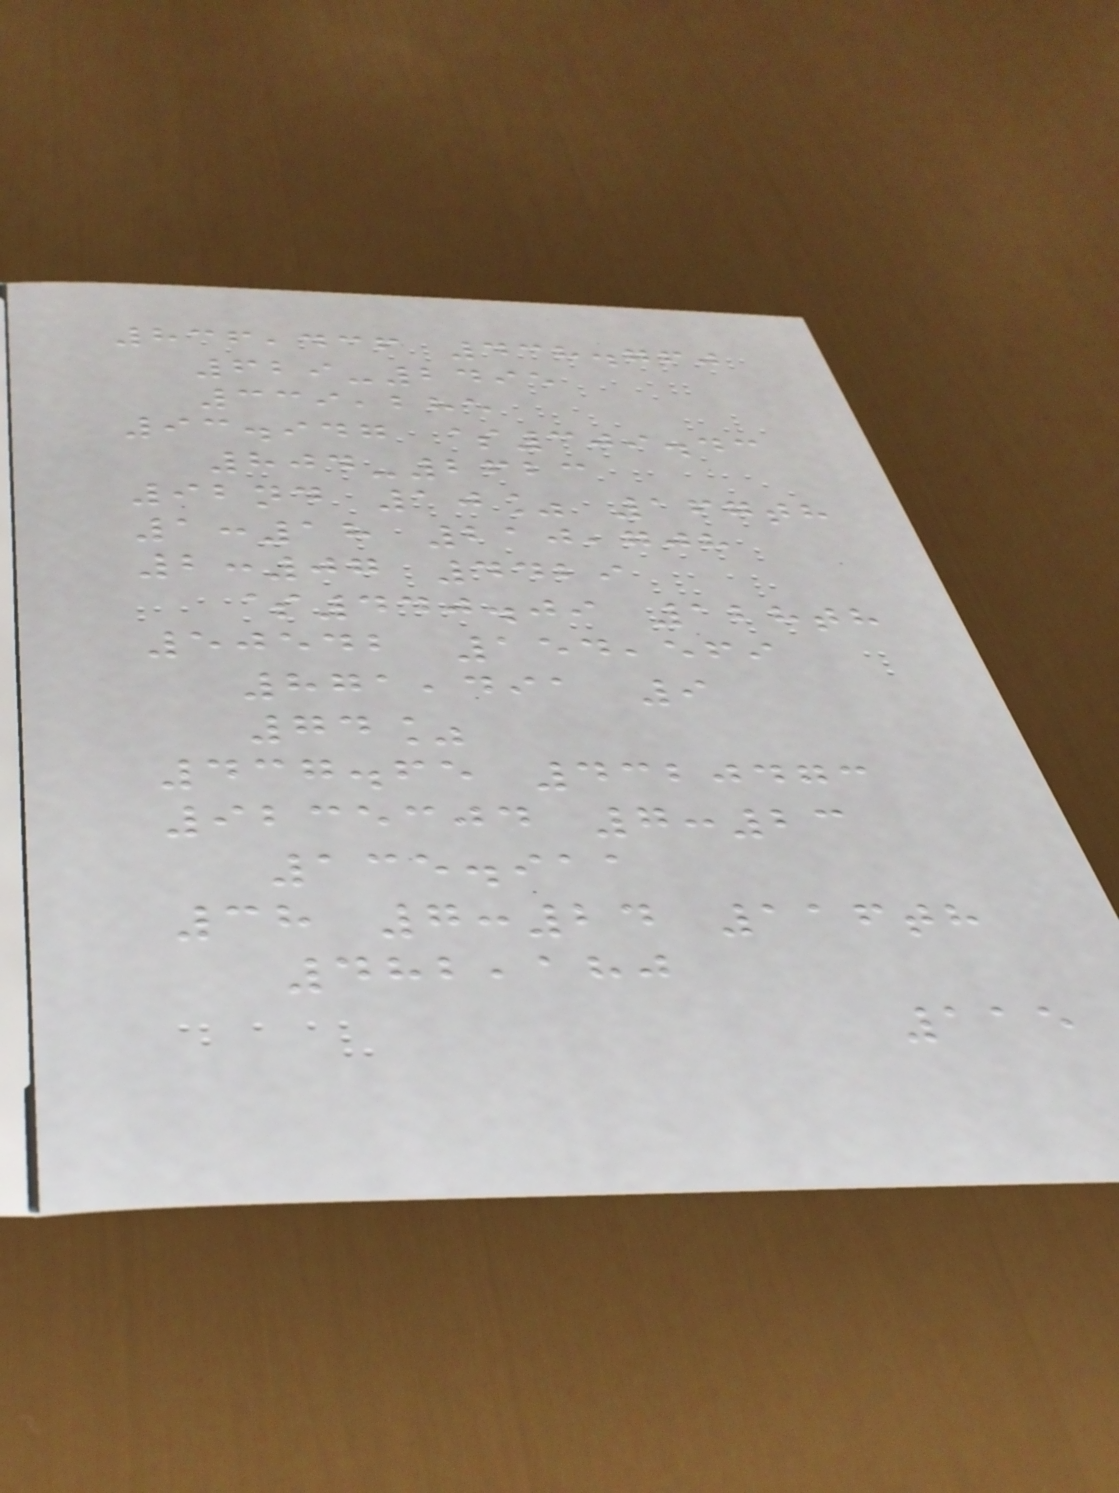836,436 438.760
629-2495
339,285
93.947 $309.43
804-2623
92nd 10% 167th
1:18 210,708
2:07 4429
$440.09 128th
50542 154,569
871,491 9
74%
437.65 4320473
9235304 7:23
135.911
38 7:24 116th
482,180
115
